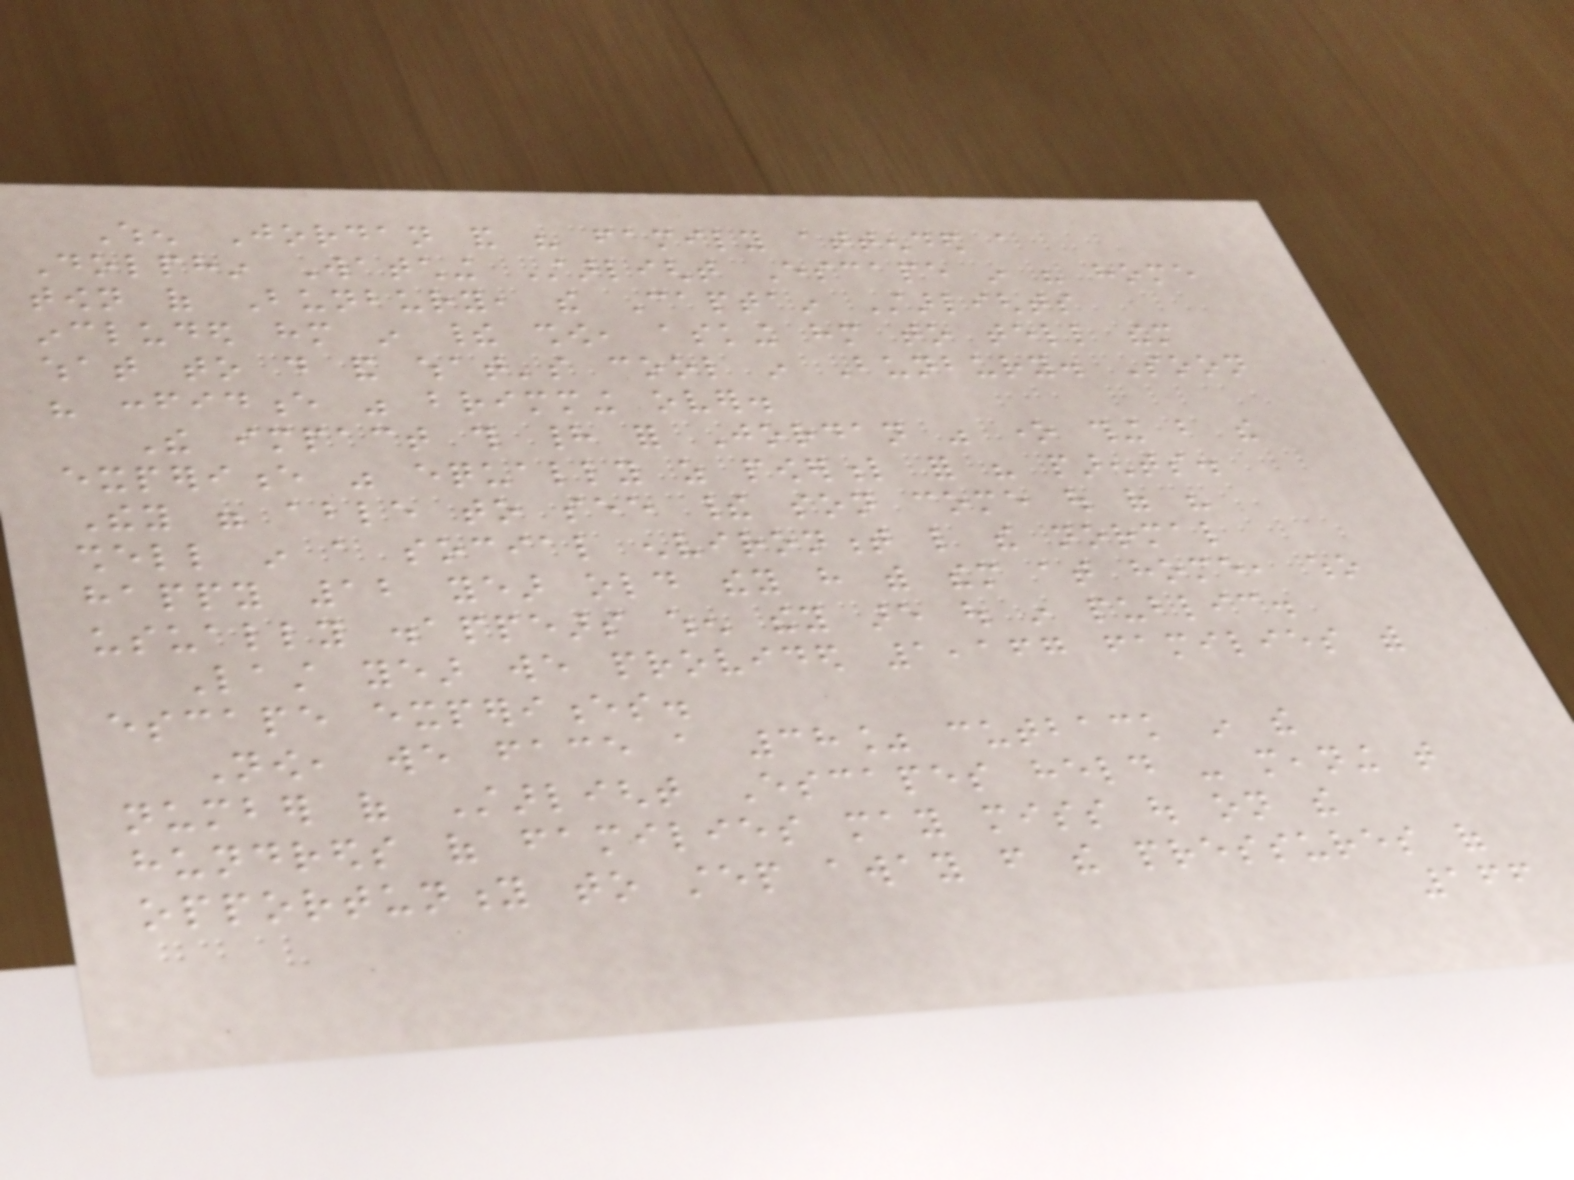When Jordan and his family attended a
Dolphin Watching Starlight Escape in his home
town of Bunbury, the Captain Starlights
included him in their show, asking him to tell them
what to do and what's cool in Bunbury. Soon
his confidence was brimming over.
The impact this had for Jordan was one thing but the
experience was equally as powerful for his parents.
They were able to see their son come out of his
shell in a social environment like the normal
happy 12 year old they have with them at home, who
usually disappears when they are out in public.
Last year we provided 1,167 families with
escape experiences.
Now, we face a 38% cutback in the
number of Starlight Escapes held - meaning that
hundreds of families may miss out on the
opportunity to step away from the pressures of
166
